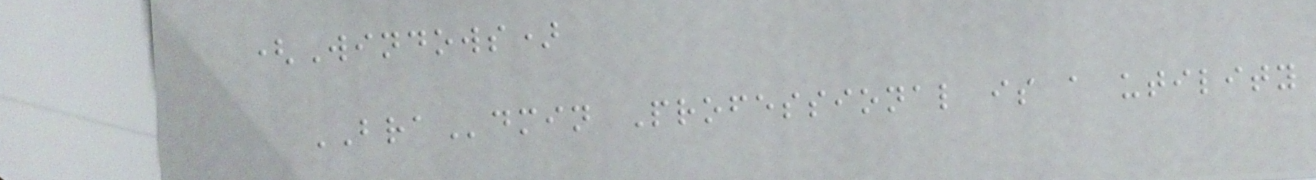(Windows)
BRAdmin Professional is a utility
